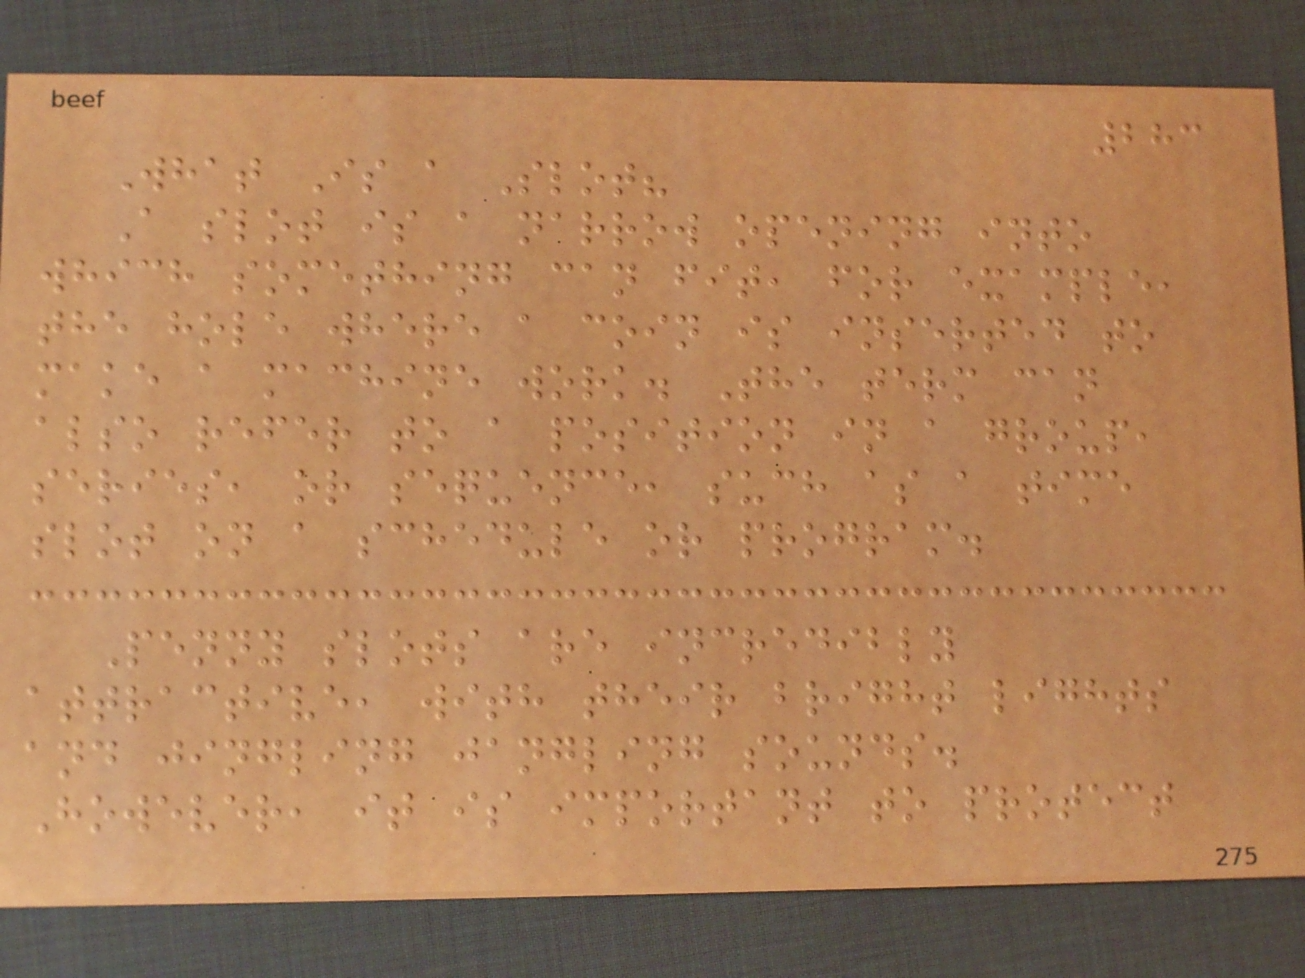283
What Is a Slot?
A slot is a narrow opening into
which something can fit, for example,
the hole where a coin is inserted to
make a machine work. The term can
also refer to a position in a group,
series, or sequence, such as a time
slot on a schedule or program.
Penny slots are incredibly
attractive, with their bright lights
and jingling jangling sounds.
However, it is important to protect
